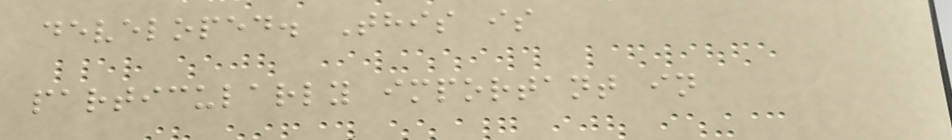developed. This is
particularly important in
